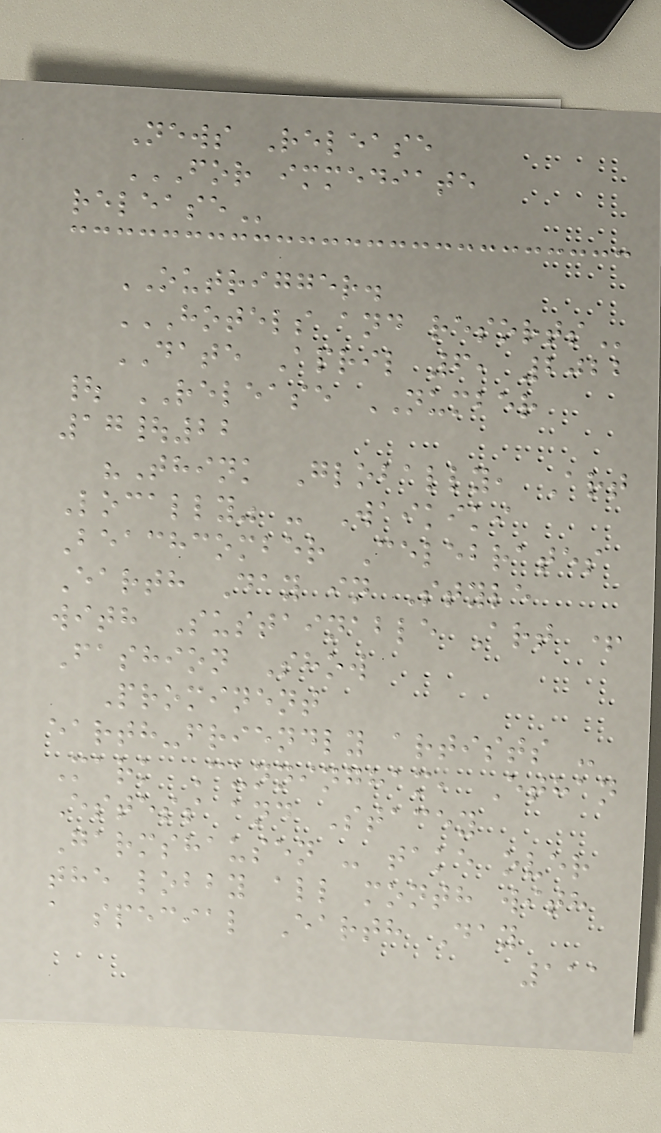News Release
FOR IMMEDIATE
RELEASE
OUTRIGGER.
HOTELS AND RESORTS
DATE April 6, 2022
| RELEASE NUMBER
17|22
"Think Globally, Art
Locally" - Waikiki
Beachcomber Celebrates
Earth Day in Style
with Sustainable Art +
Fashion Show
Prominent
earth-friendly artists -
Mark Cunningham, Ethan
Estess and Stacey
Garmshausen - take over
the lobby all month with
a special Earth Day
111
